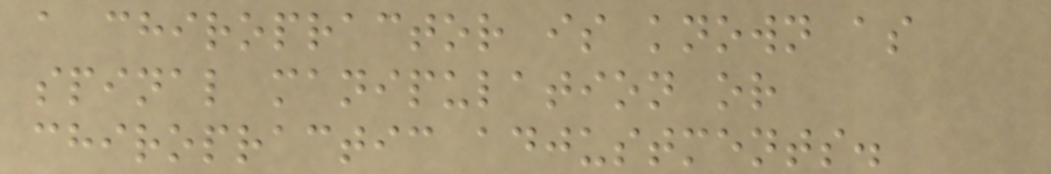a chiropractor is known as
spinal manipulation or
chiropractic adjustments.
